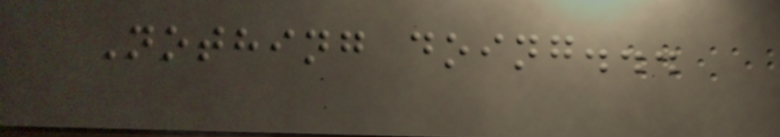Nothing doing...
